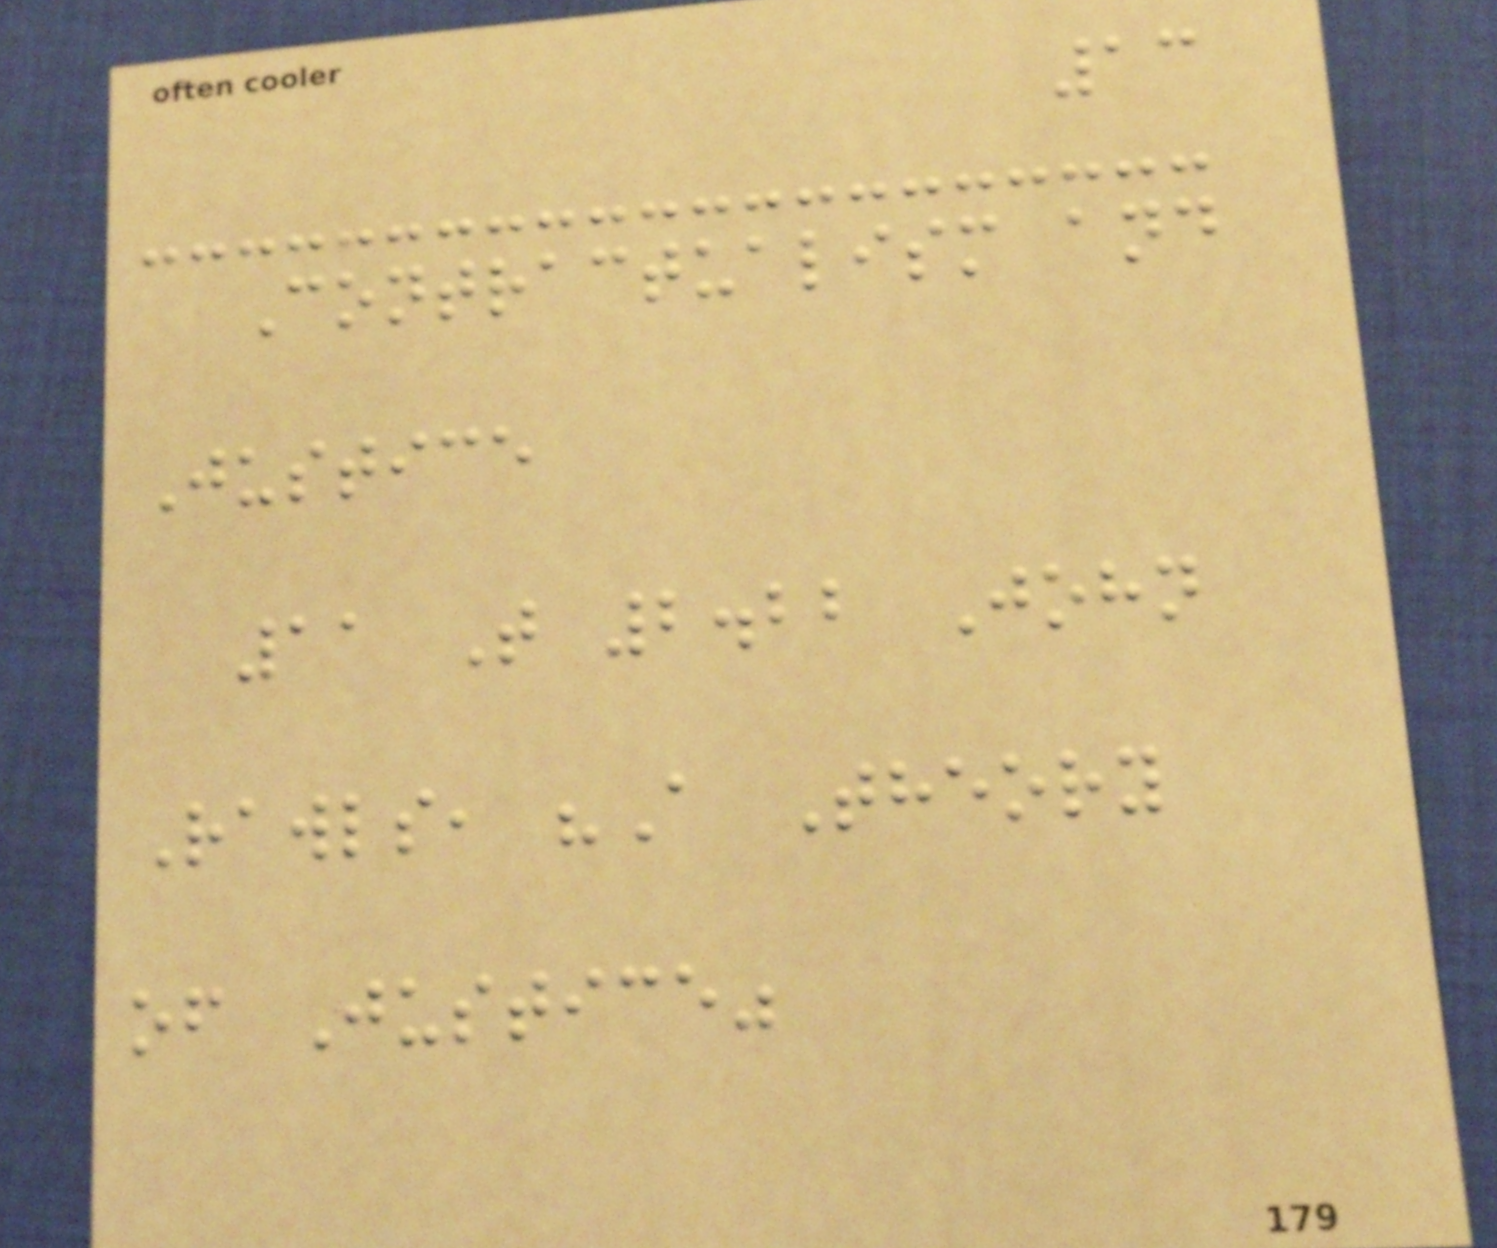13
Contractualism and
Justice
11 T 2.22 John
Rawls, "A Theory
of Justice"
